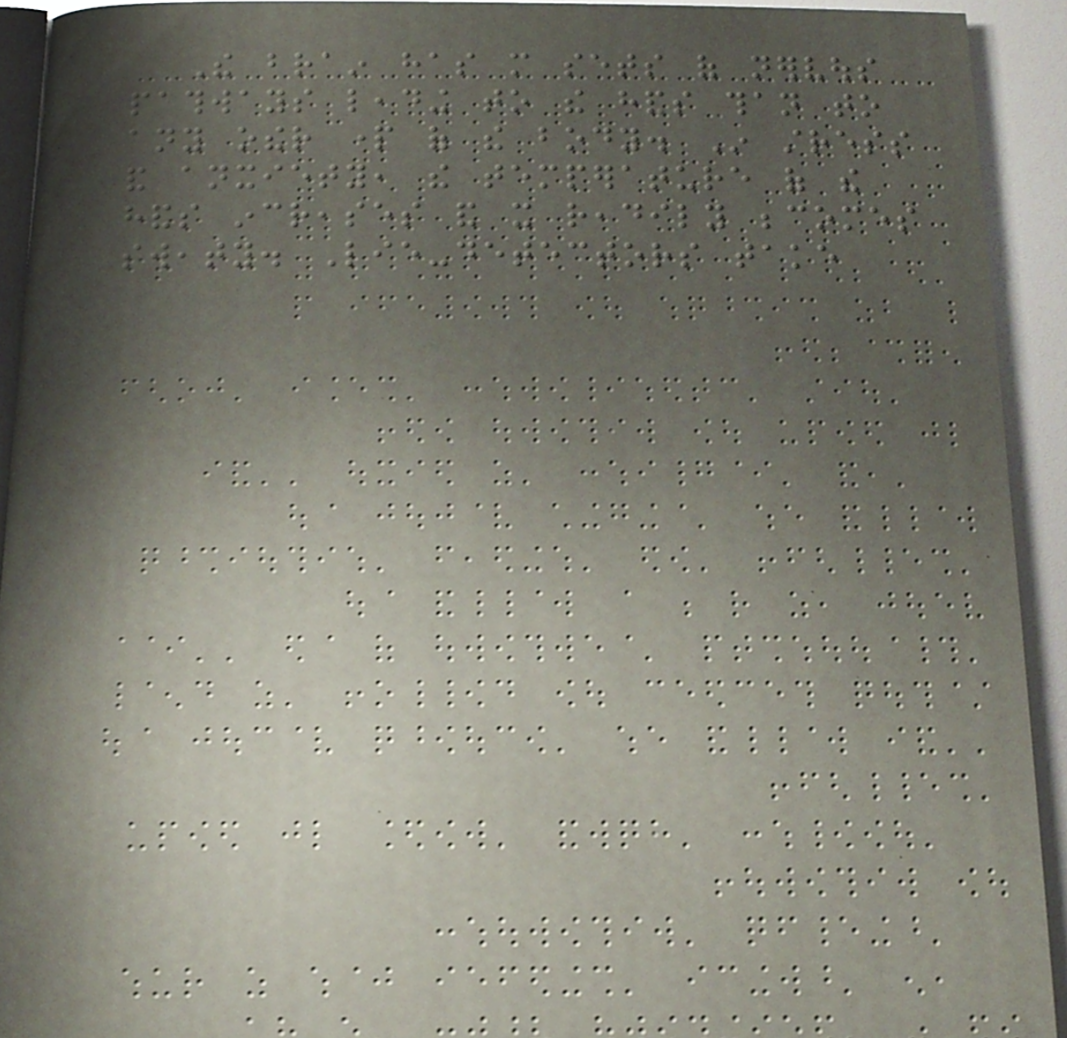The brain has more sets of nervous
pathways leading to the hands than to
any other part of the body. In stress
and anxiety, the temperature of the
hands increases and it readily becomes
sweaty. Lie-detectors take
